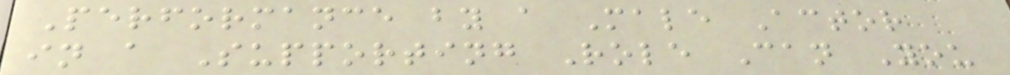Performance by a Male Actor
in a Supporting Role Can You
